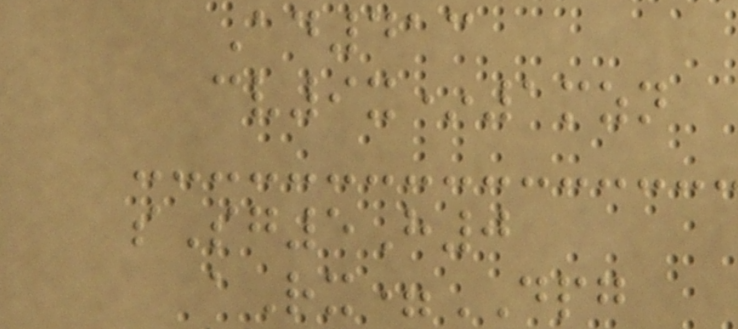Ad413
cv9x*1mzn
sSg5H0
aRx=DPG
